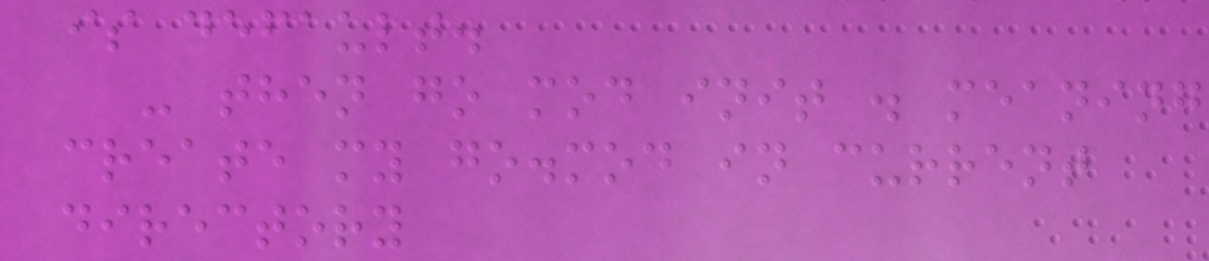is default.
- then go mod init . meaning
create my go.mod in current
directory
